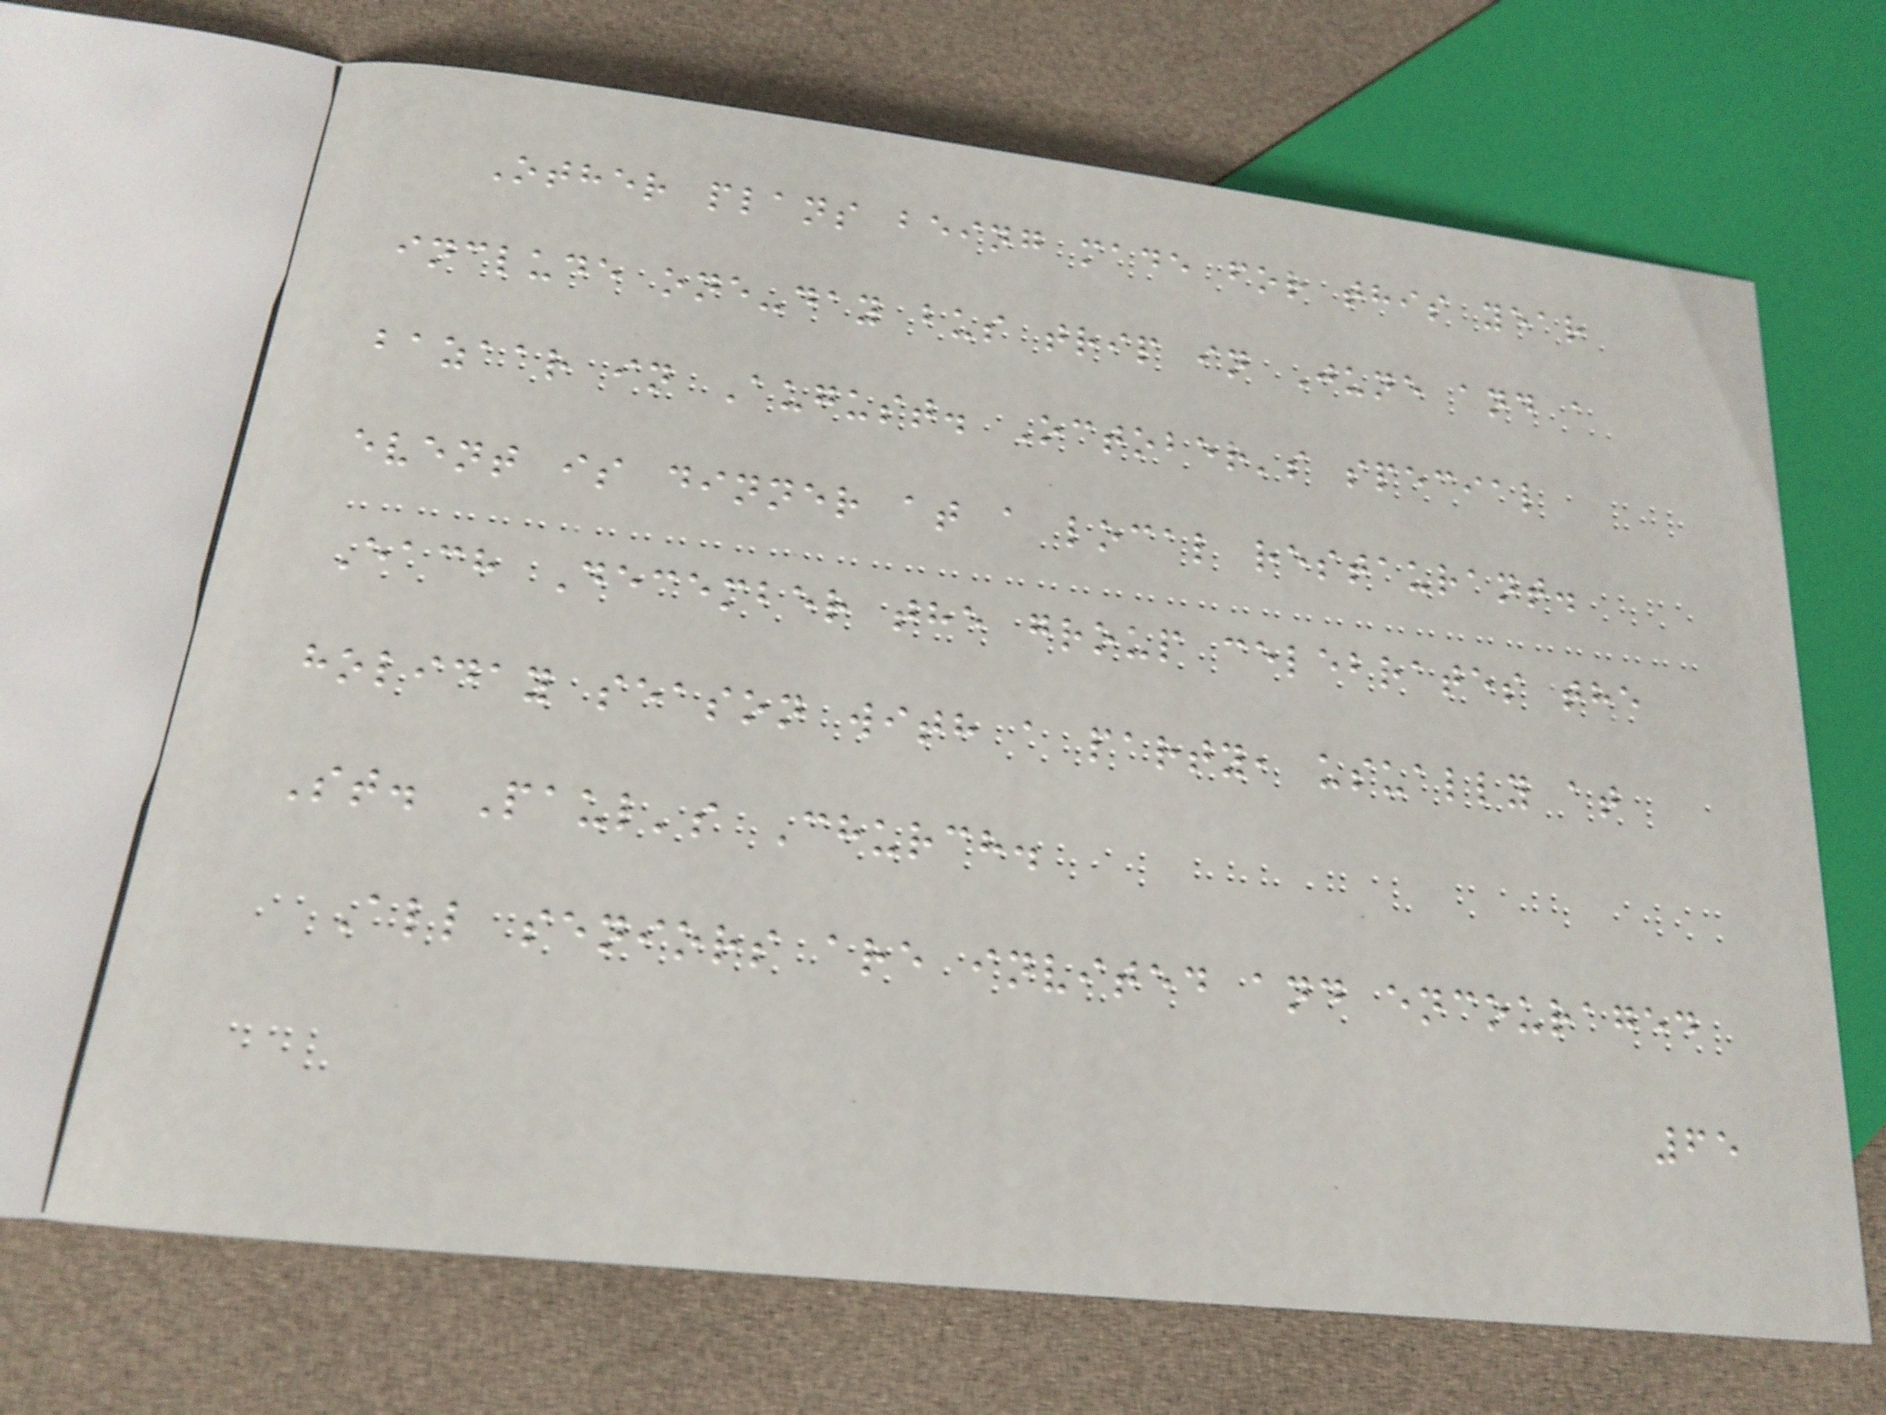Other plans being made for this year
include one-day bus trip in June and a
bazaar in August. October's special
event is dinner at a local restaurant.
Each December the group celebrates the
holiday season with a party, usually at
St. Paul's Church.
All seniors are invited and encouraged
65
